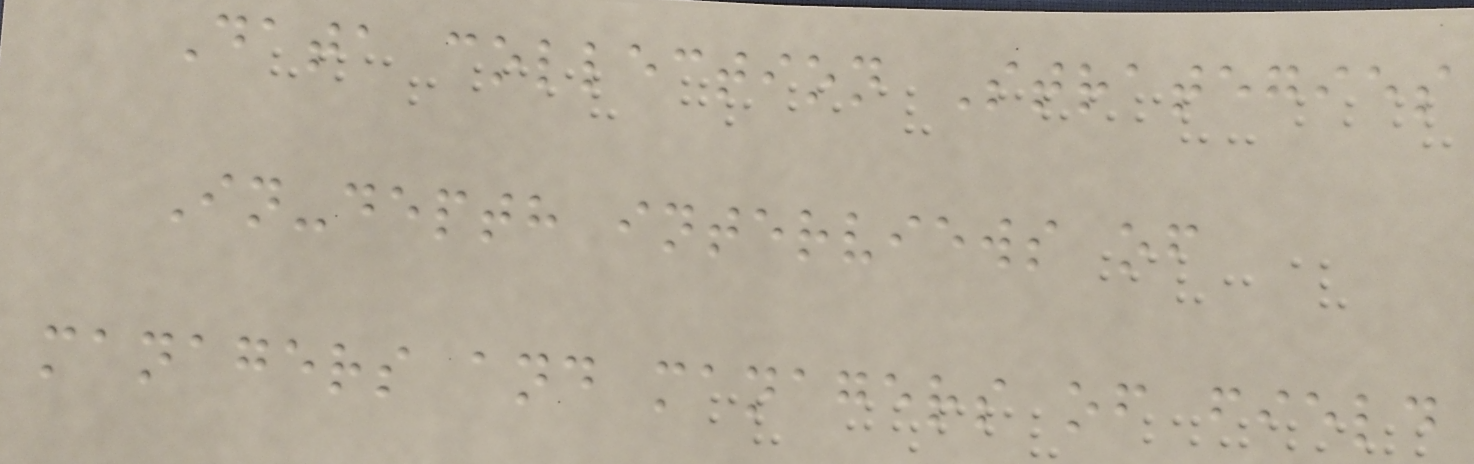Data collection Strategies
In-depth interviews of
managers and managers of field
